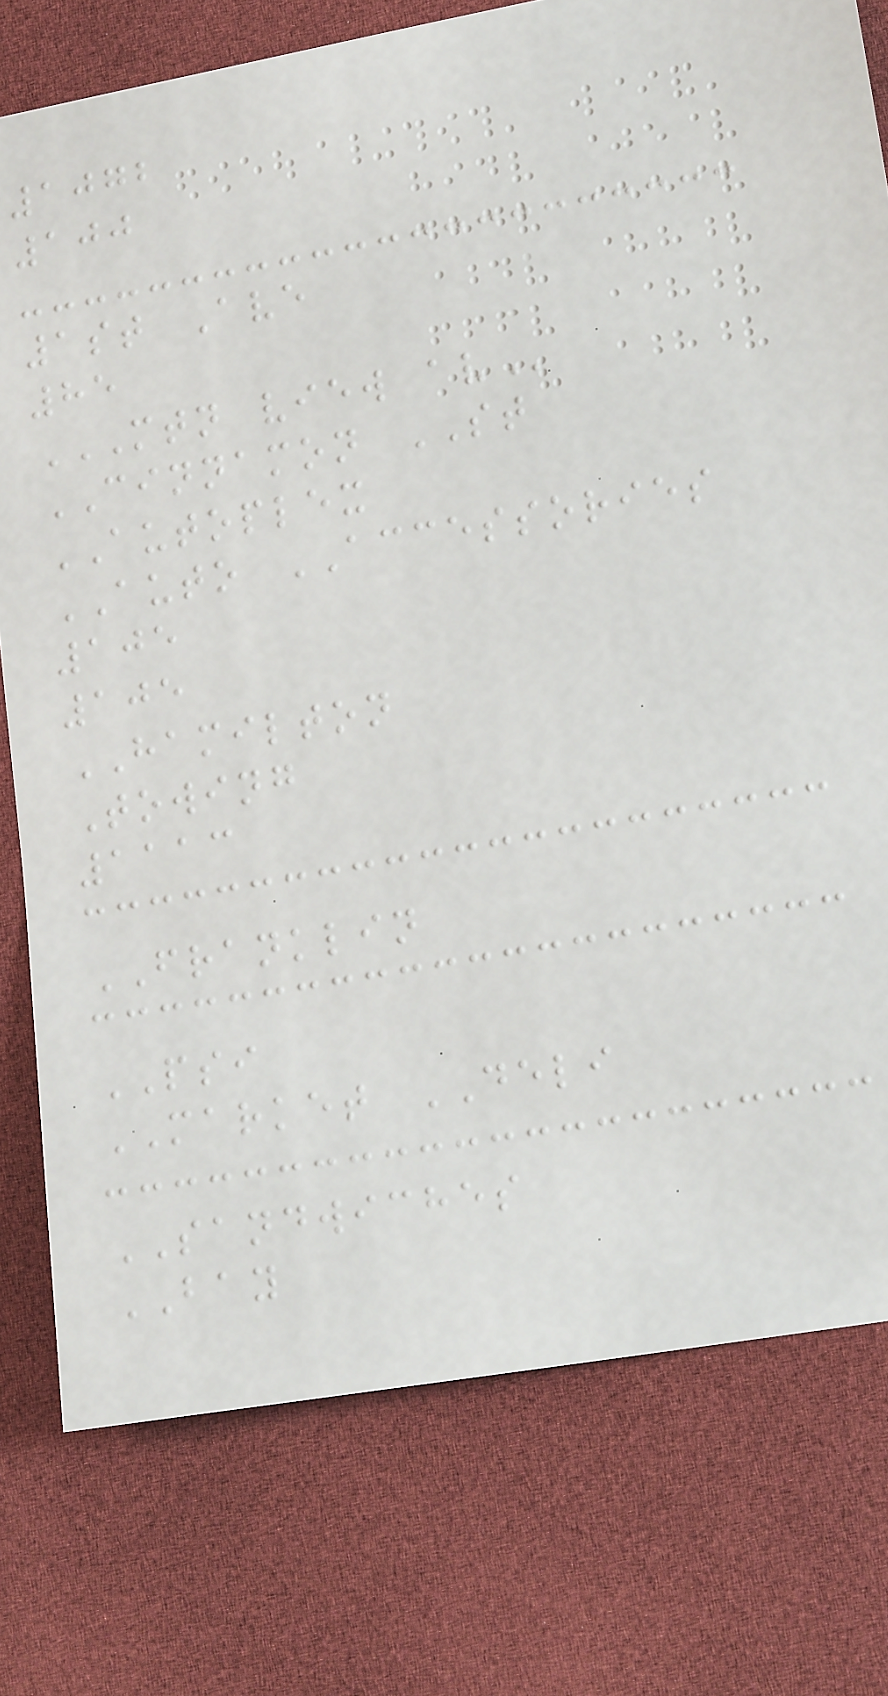1072
100
1st Ave
85
MTN VIEW AV
CINNAMON ST
AUTOPLEX
AUTO ACCESSORIES
105
105
HAMILTON
Towing
1113
FRANKLIN
PSI
MARKET DELI
SANDWICHES
BAY
